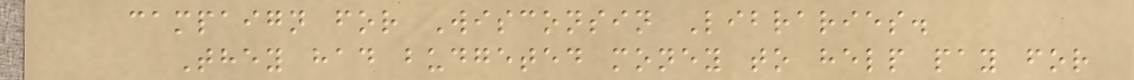campaign for Wisconsin Libraries.
They had budgeted money to help pay for
